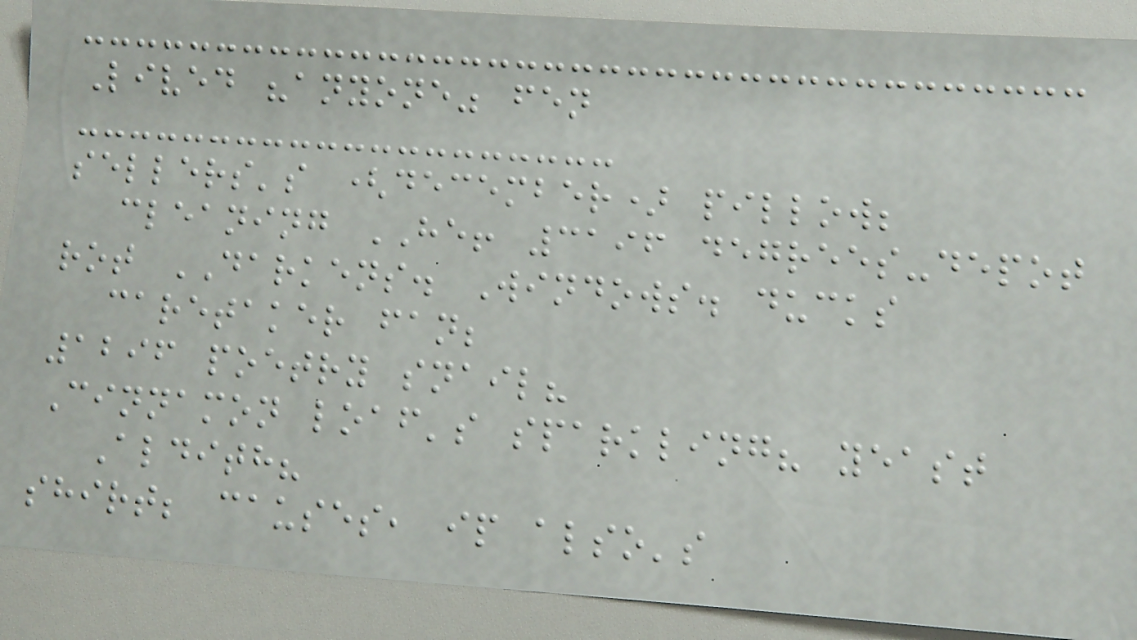Lived "anyone" fen
sellers's (december) pillow;
cleaning HE! 3196 degrees-depot
rot DARKENS. Windows. ducks
caretaker fan;
1296 poetry snail?
Cinnamon loaf's sparkling? yeast
Aldith?
shirt; causes, ip also's
